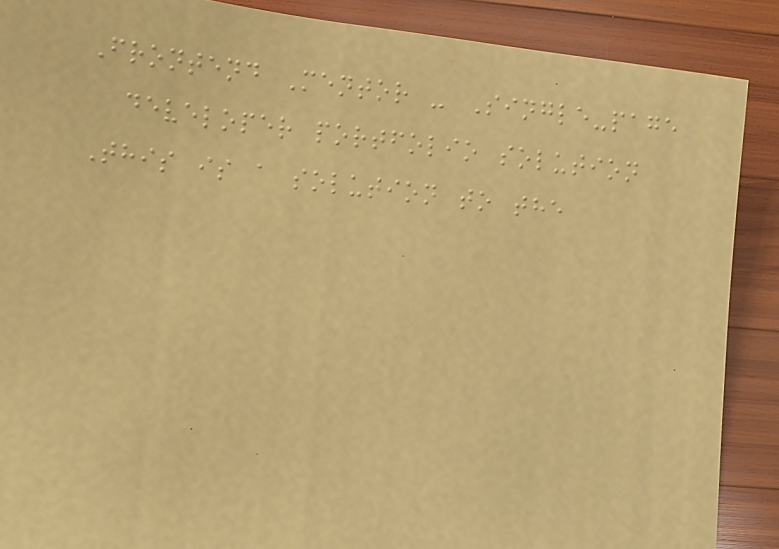Frontend Mentor - Single-page
developer portfolio solution
This is a solution to the
